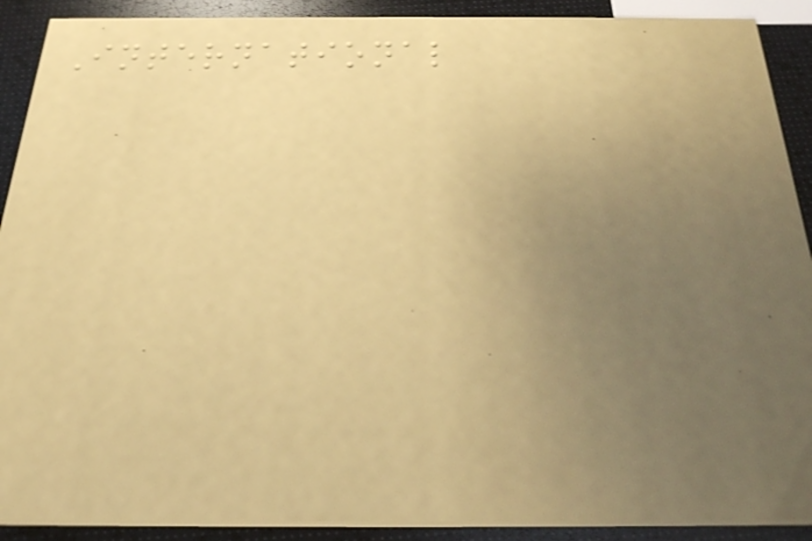International
